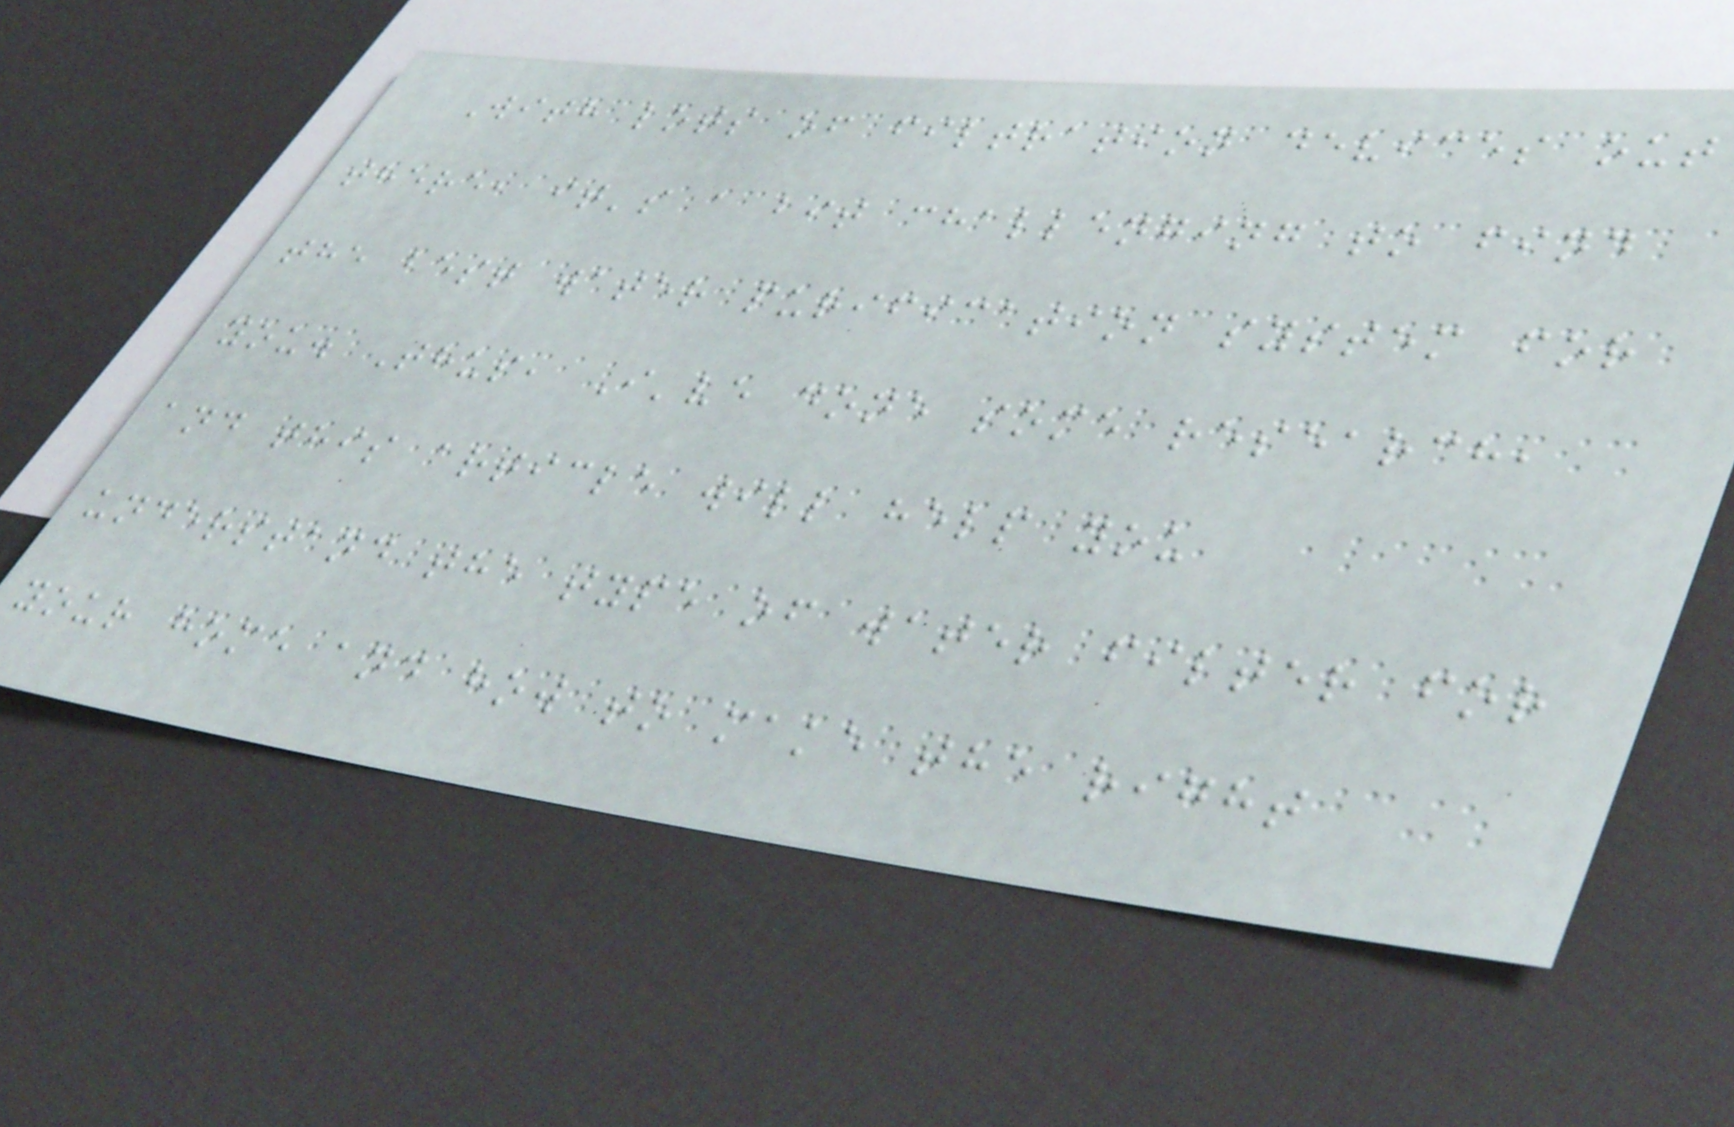With lots of filtration devices out
there, it's a bit challenging to find
the best water purification system for
you. Thus, I've done some research,
and this article will help you
understand the type of water filter for
your home and how to make the right
